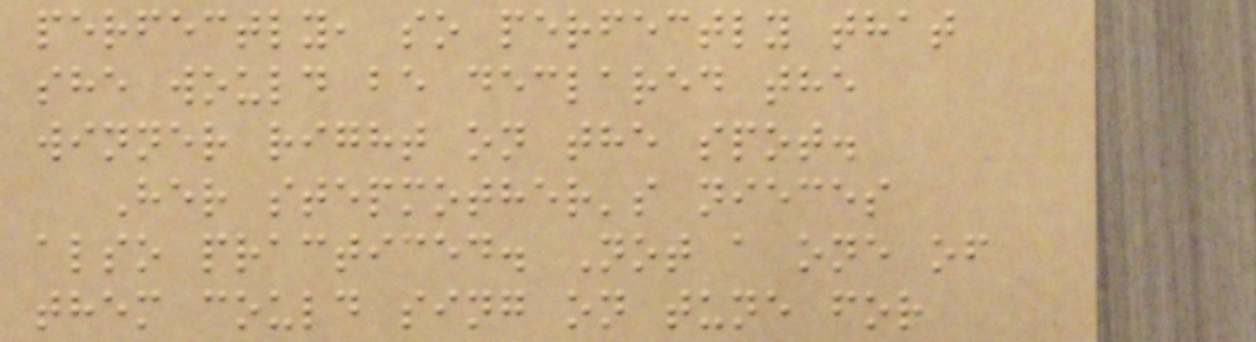perfectly, so perfectly that
she would be declared the
winner right on the spot.
Her stepmother's nieces
also practiced. Not a one of
them could sing on tune for
